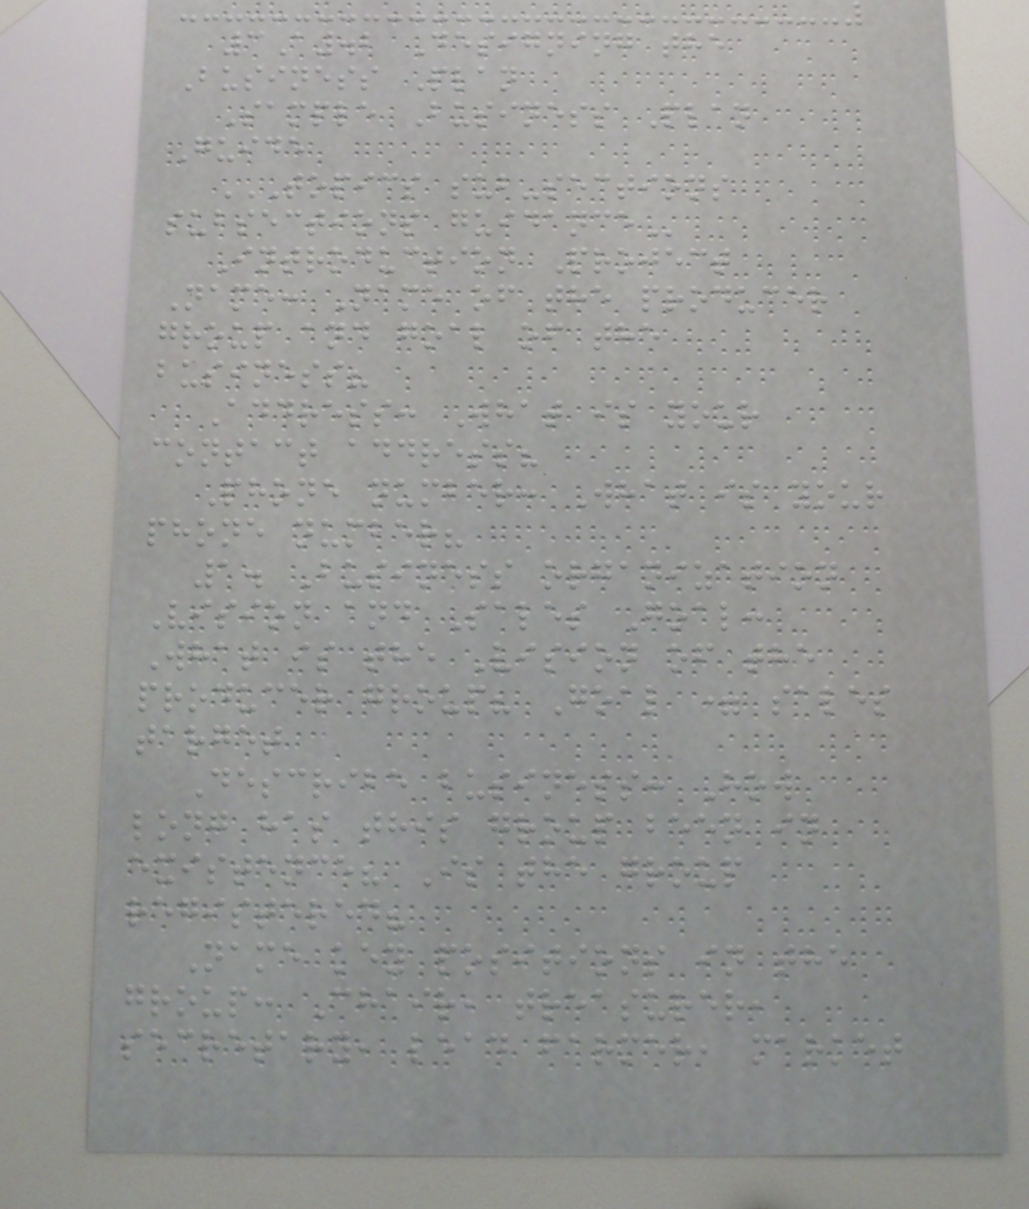3A.2 Designing the
Business Plan
Sample Business Plan
Guide
TOPICS SUB-SECTIONS
SUBSECTIONS GUIDANCE
Introduction Project
Name: Name of the producer
group and goal of the
business?
Address: What is your
contact address?
Phone number: What is your
phone number?
1. Business organization
Vision and Sales Goal:
What is the Vision of the
producer group? Goal = sales
target
Describe business: How
long has this group been in
existence? Is the group
registered?
Name key positions in the
group: Chair, treasurer,
secretary, lead farmer, market
